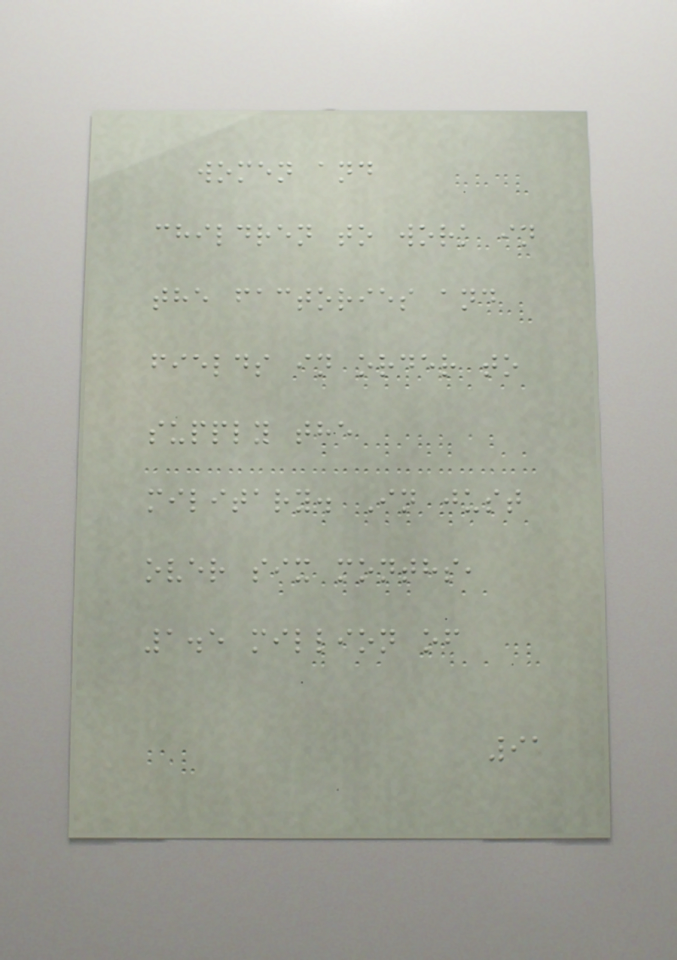women and
children to work in
the factories and
fields in order to
supply the
military. In just
over six months,
1.5 million of
91
